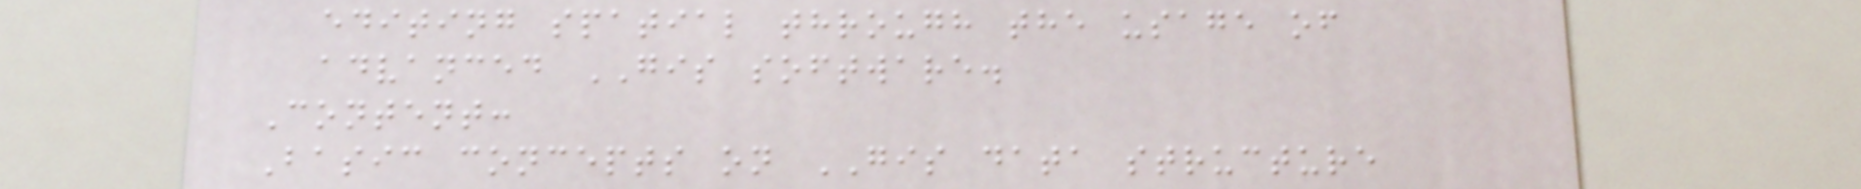editing spatial through the usage of
advanced GIS software.
Content:
Basic concepts on GIS data structure
